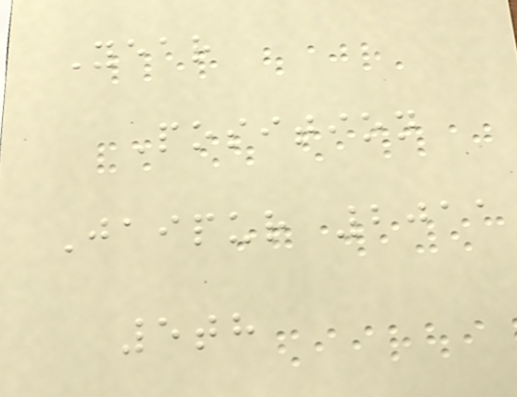Year
Position
Jaipur 2011
5th
